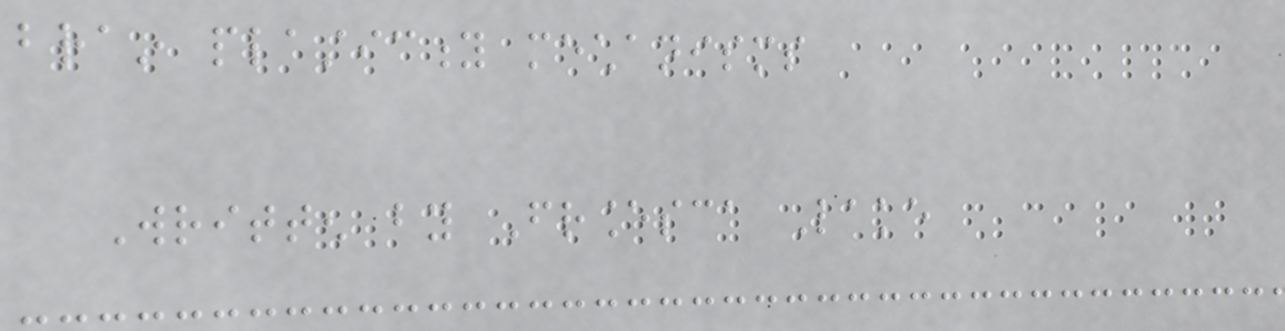brain plasticity mechanisms
Written by Francesca Lake
